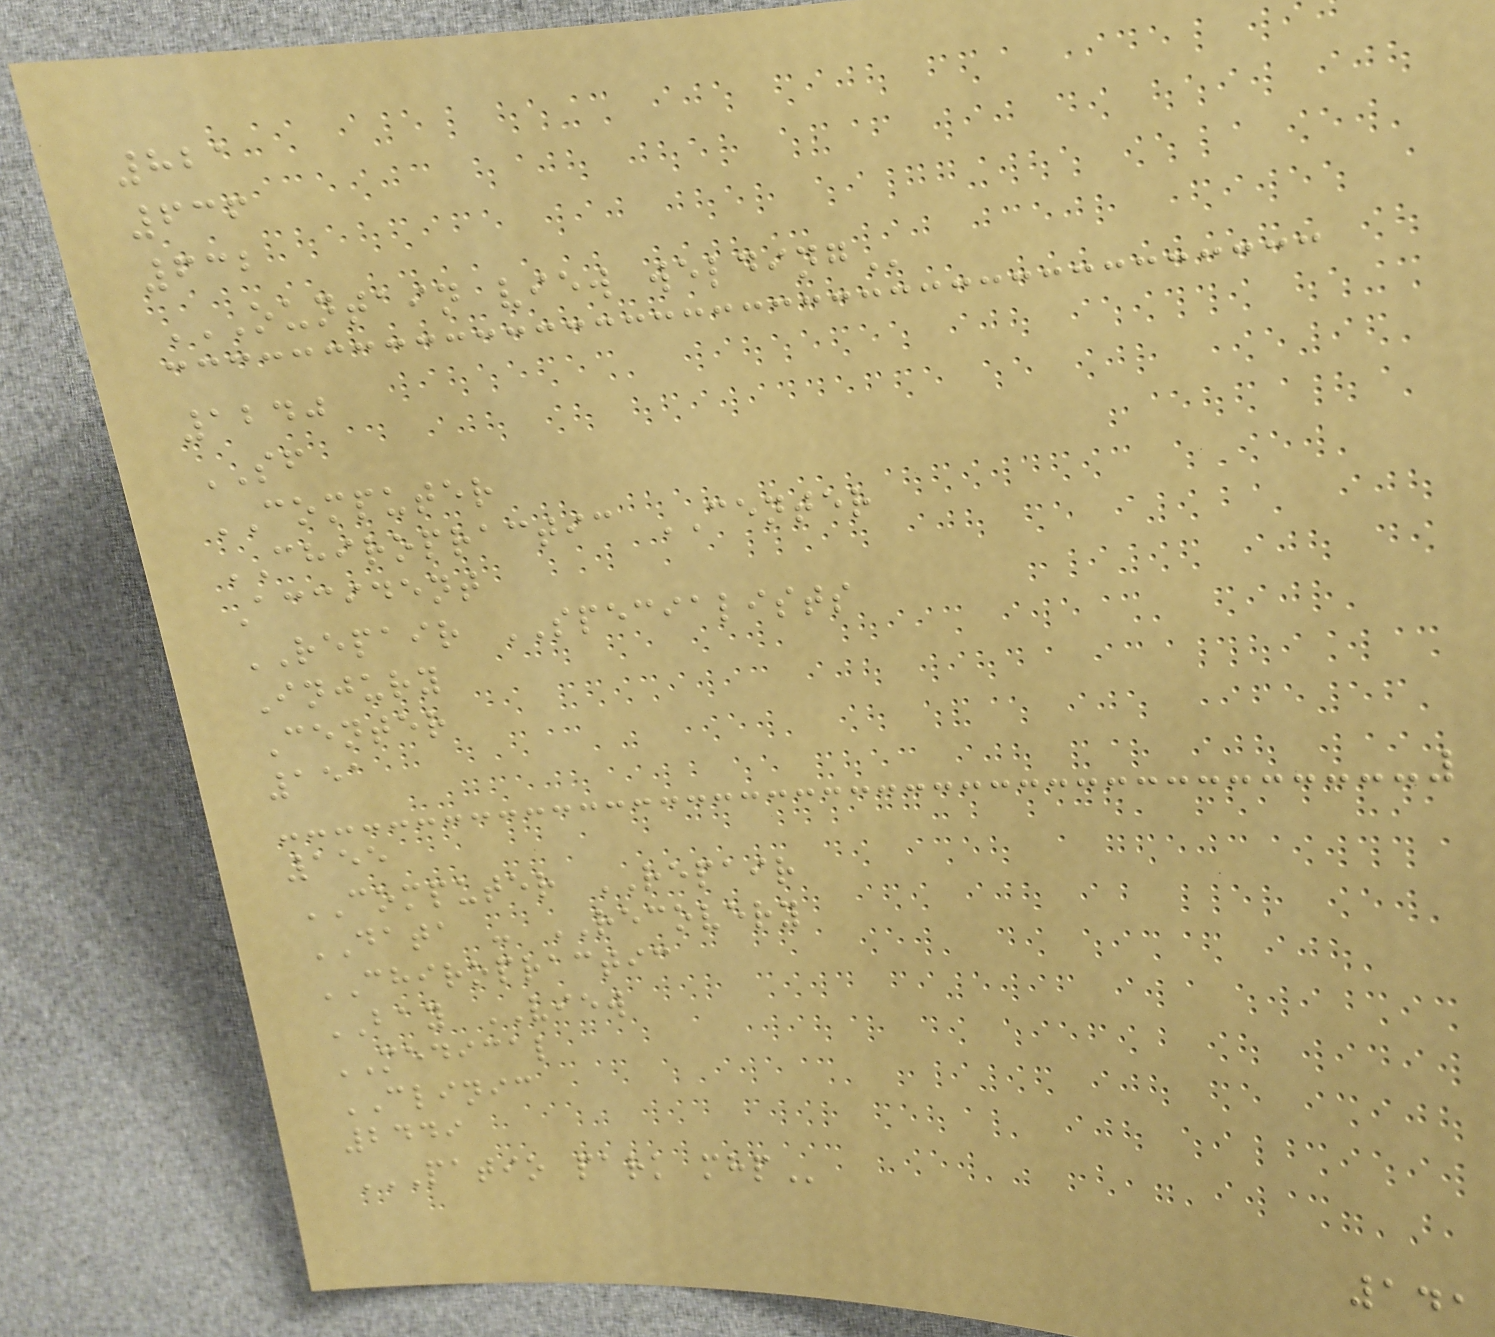821
636
632
OUNTAIN VIEW WELDING
1240
SF
COMPUTER
CHIROPRACTIC CENTER
Accident
REPAIR SPECIALISTS
Injury
Center
151
155
COMPUTER REPAIR
DATA - RECOVERY
CHIROPRACTIC
BAY VIEW
MEDICAL
CLINIC
2449
PATIO PARK MHP
141
